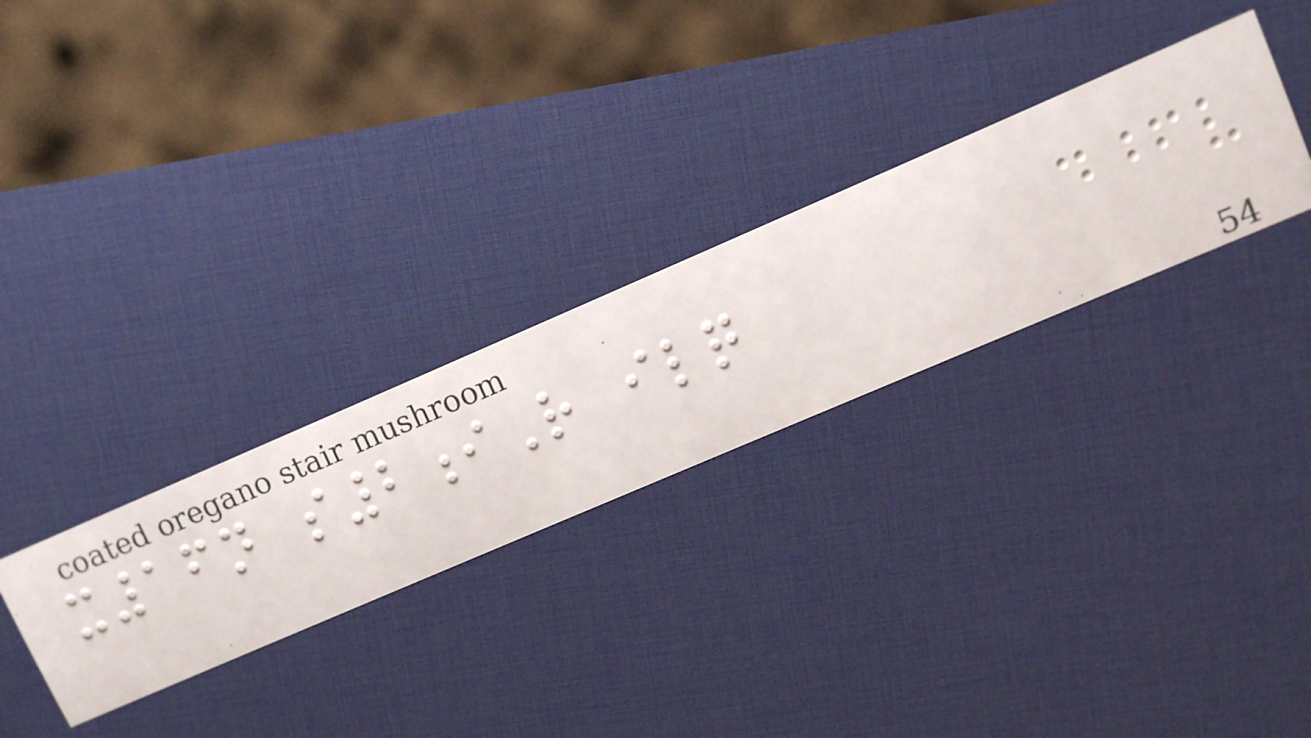x16n s2iR ilq
